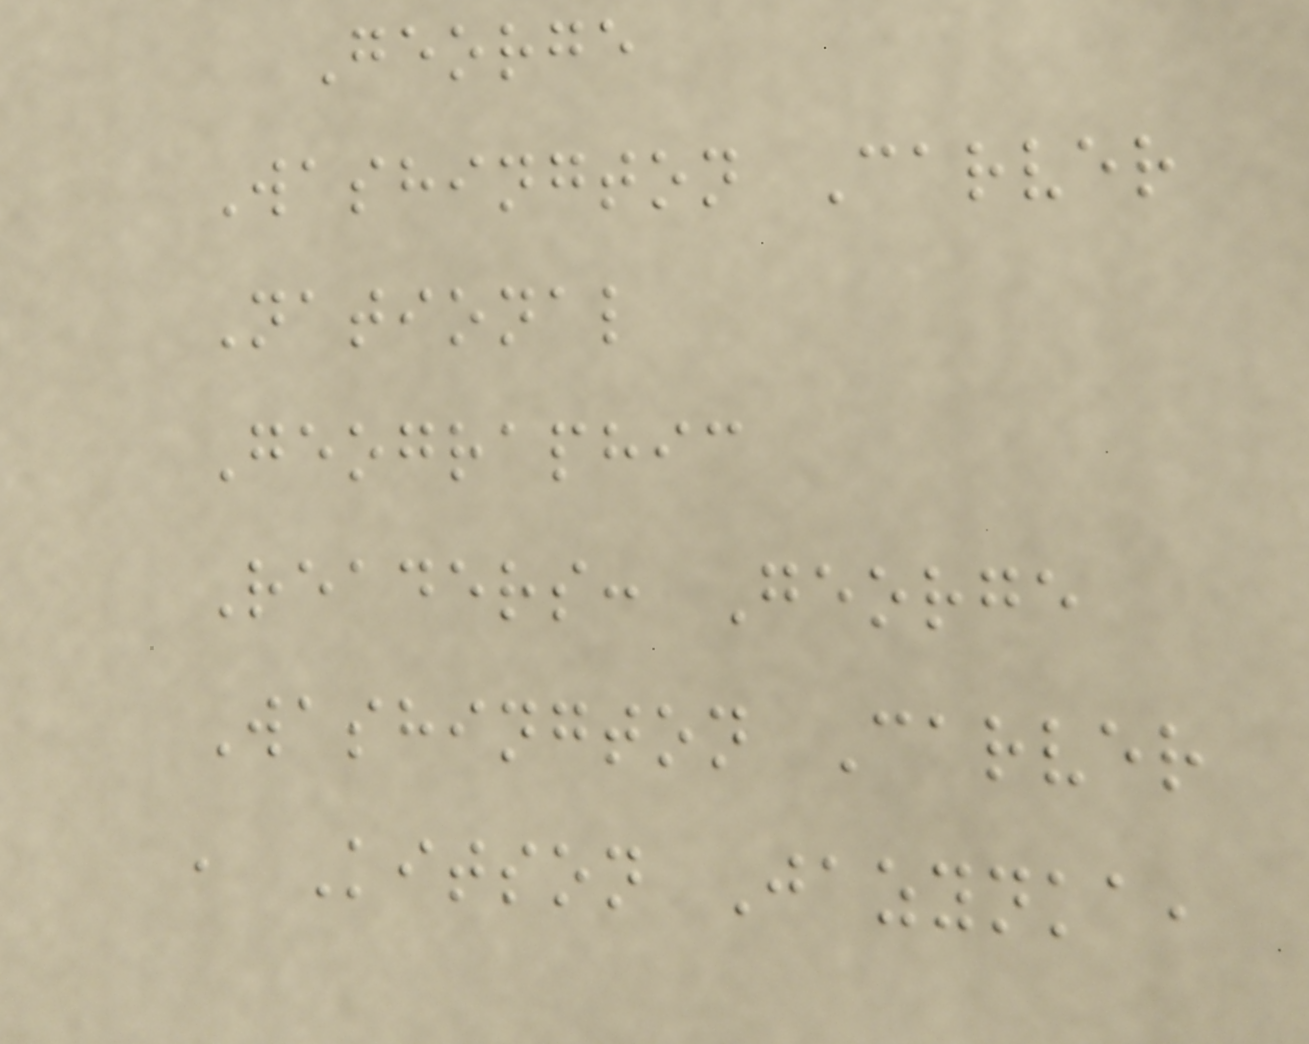George
Washington Carver
National
Geographic
Readers: George
Washington Carver
, Kitson Jazynka,
